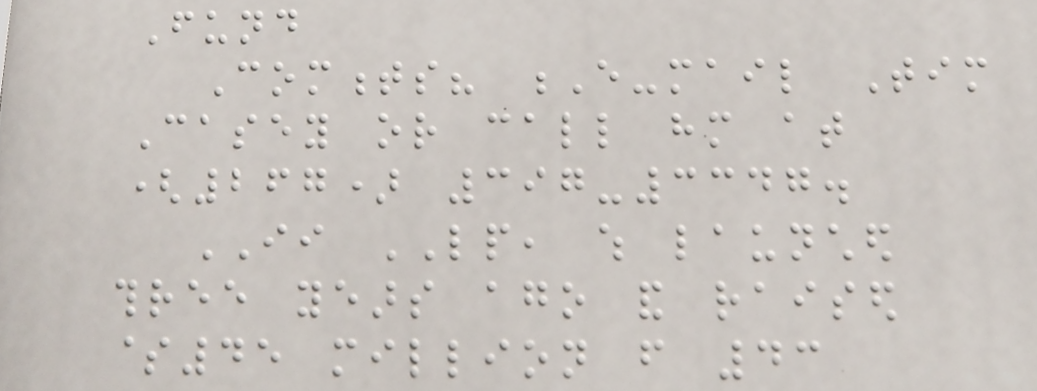Fund
Comments? E-mail Tim
Casey or call him at
(267) 397-3347.
II LP, which launched
three years ago and raised
$45 million from 43
